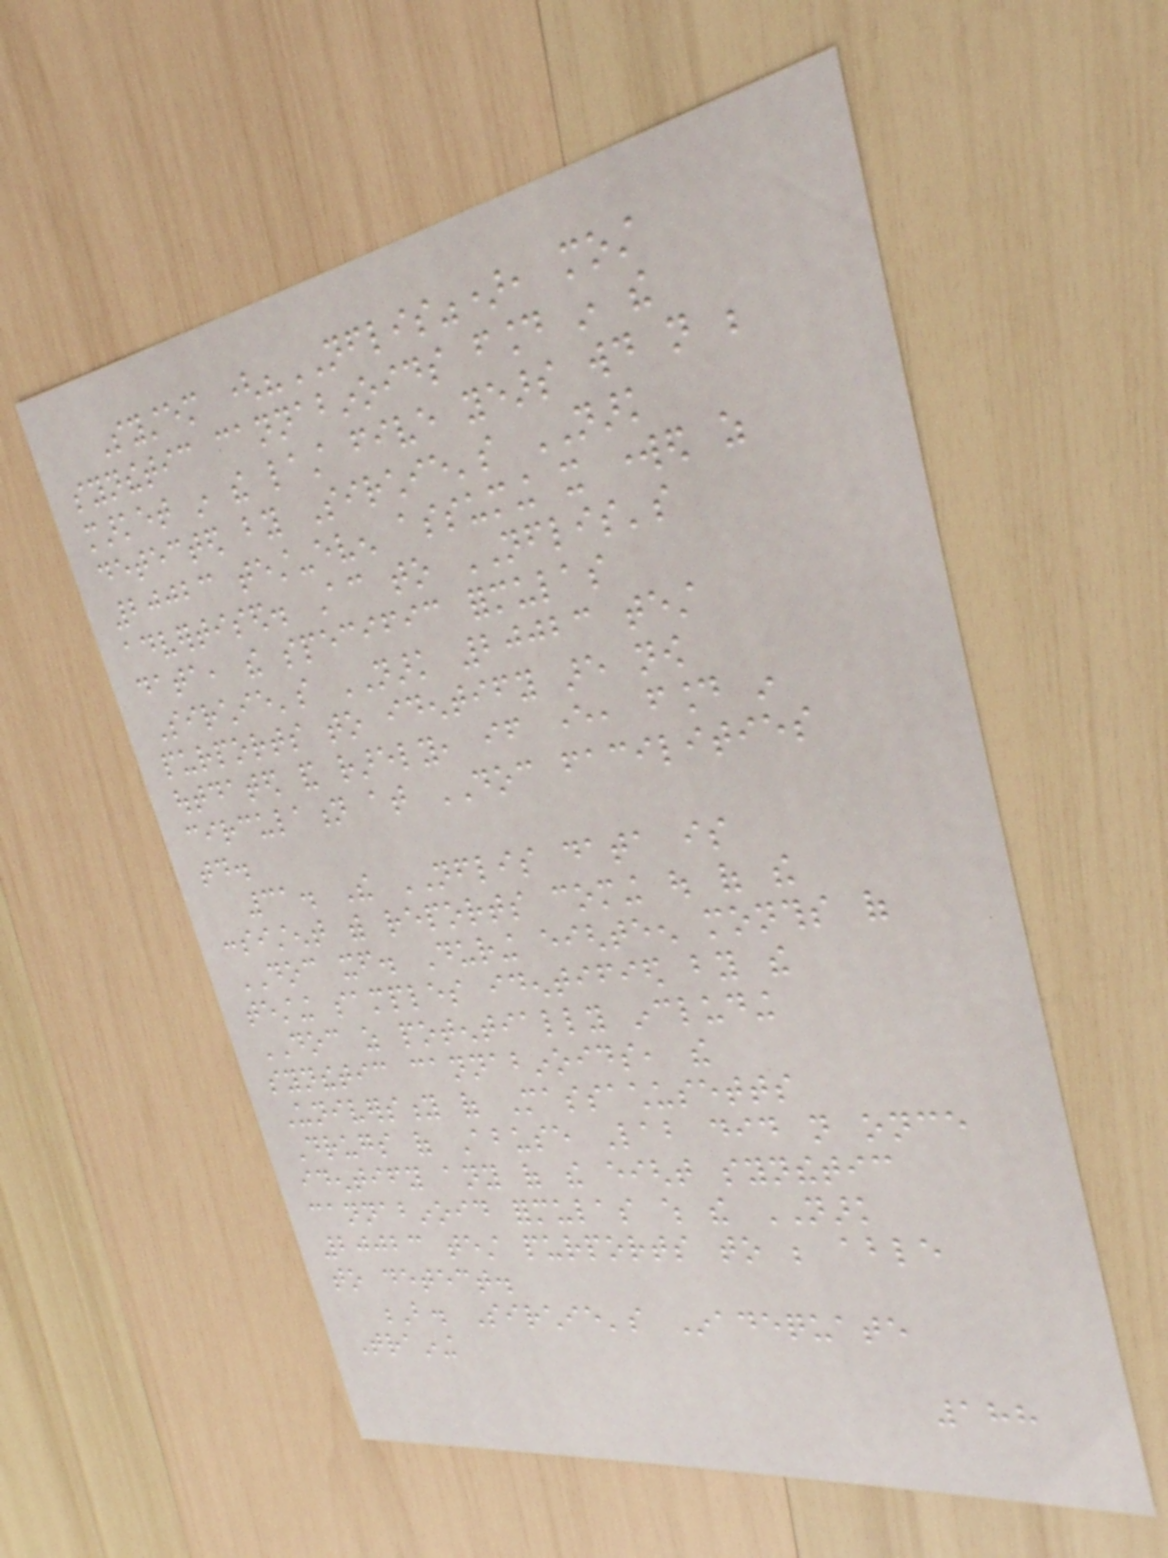System ("NFLIS"), most
synthetic cannabinoids found in the
market in the last five years would not be
detected by Sirchie's NARK
20023 test-even assuming it worked as
advertised. According to NFLIS's
data, the specific formulas
Sirchie's NARK 20023 test
purports to identify are now
outdated and rarely, if ever, found in
circulation at DOC facilities
today.
31. The NFLIS data is
consistent with reports coming out of the
DOC itself. During eighteen months of
testing samples identified by the
DOC as potentially including
synthetic cannabinoids, the
University of Massachusetts
Drugs of Abuse Lab did not once
identify any of the eight synthetic
cannabinoid formulas which the NARK
20023 test purports to be able
to detect.
B. Sirchie's Inadequate
Training
188
